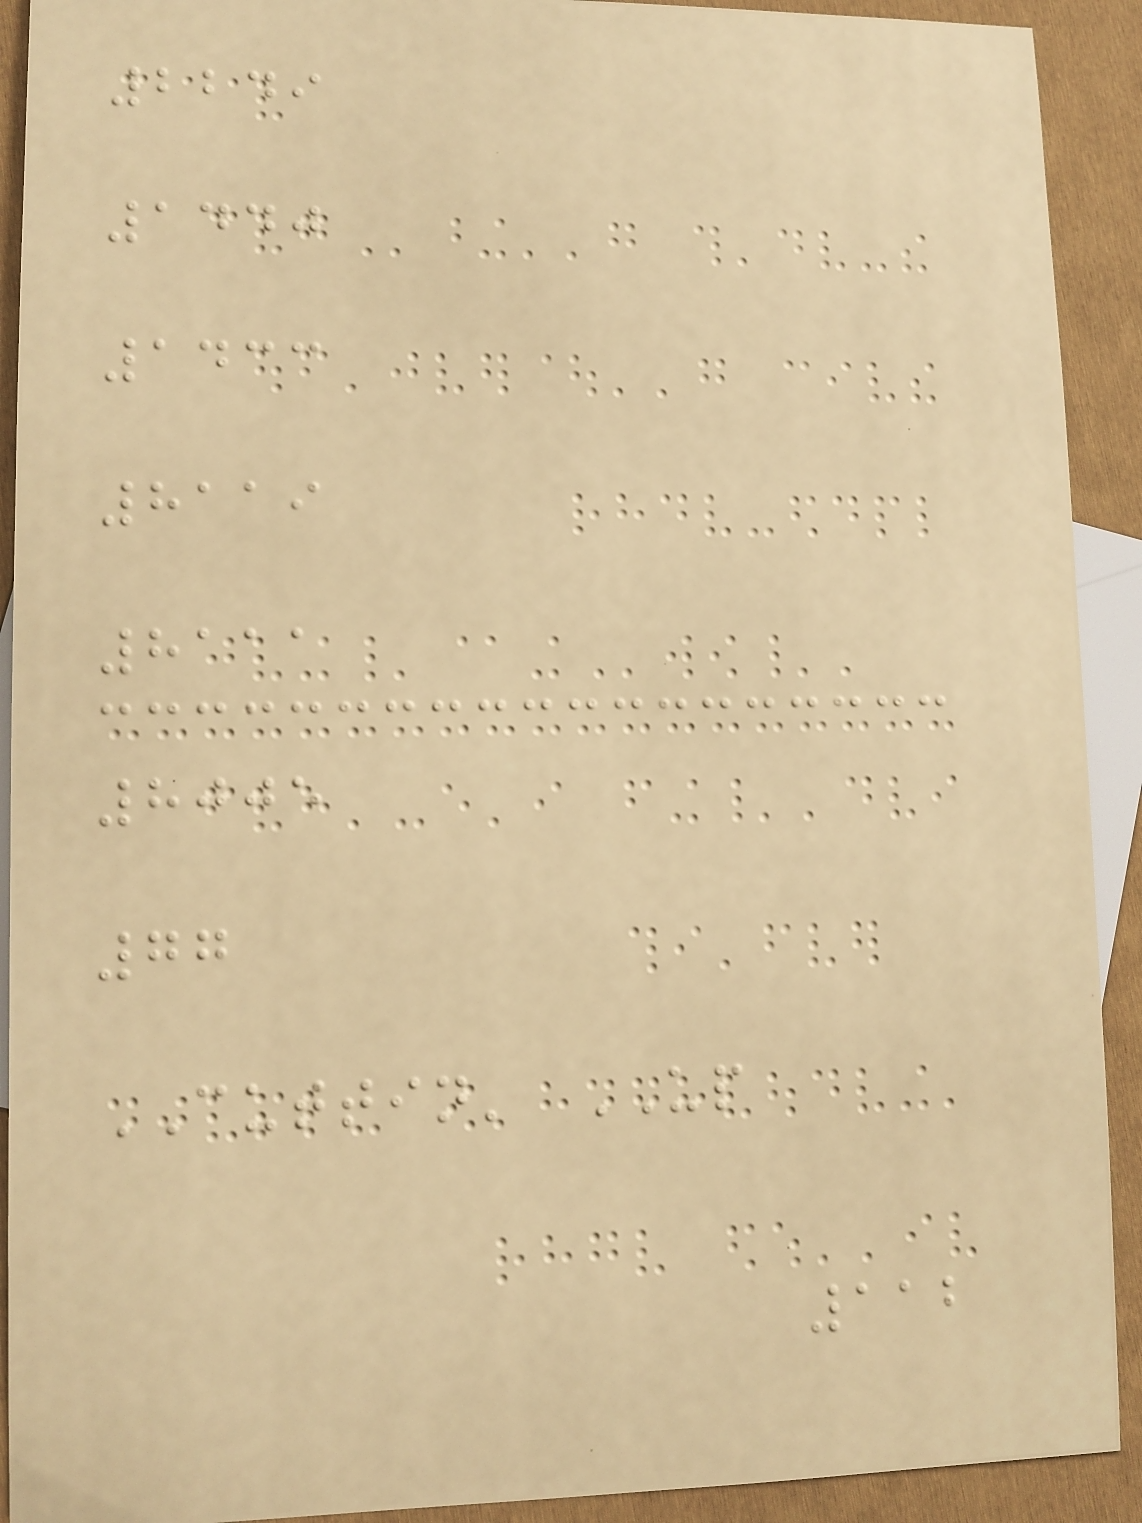2249
1440
1433
8119
8111
8005
77
CUTTIN' UP
112
